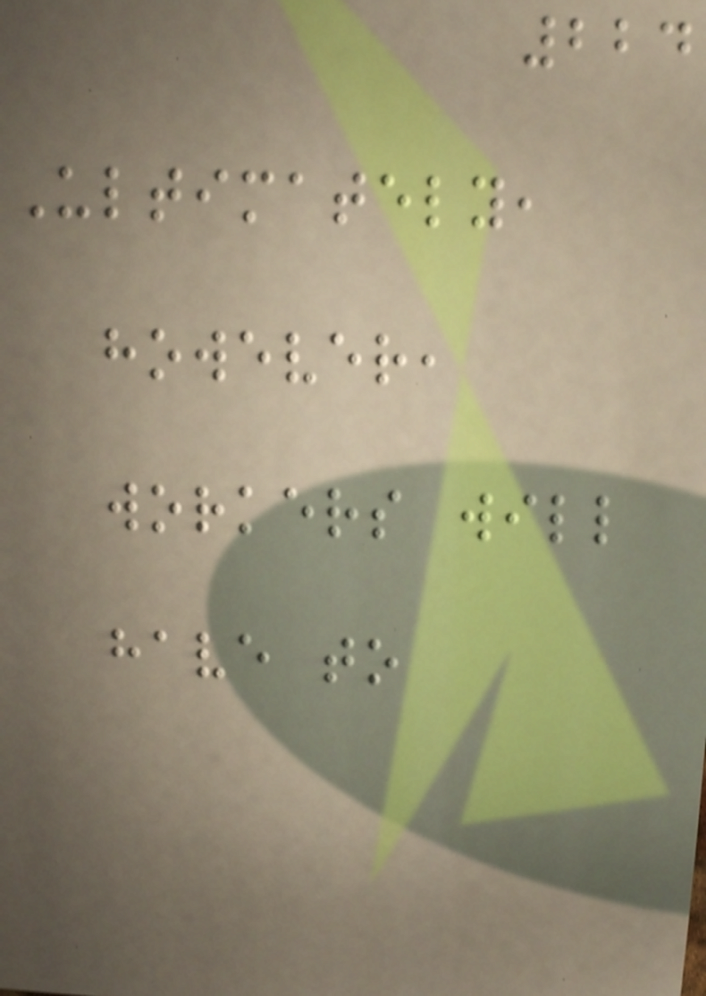224
Ultimately,
however,
workers will
have to
